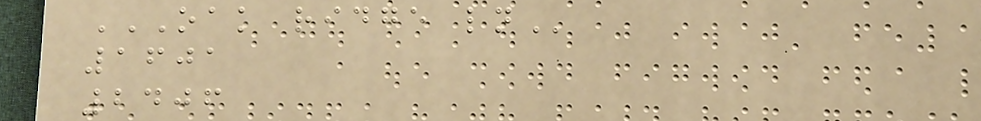OAK RIDGE LN
1601
2406
